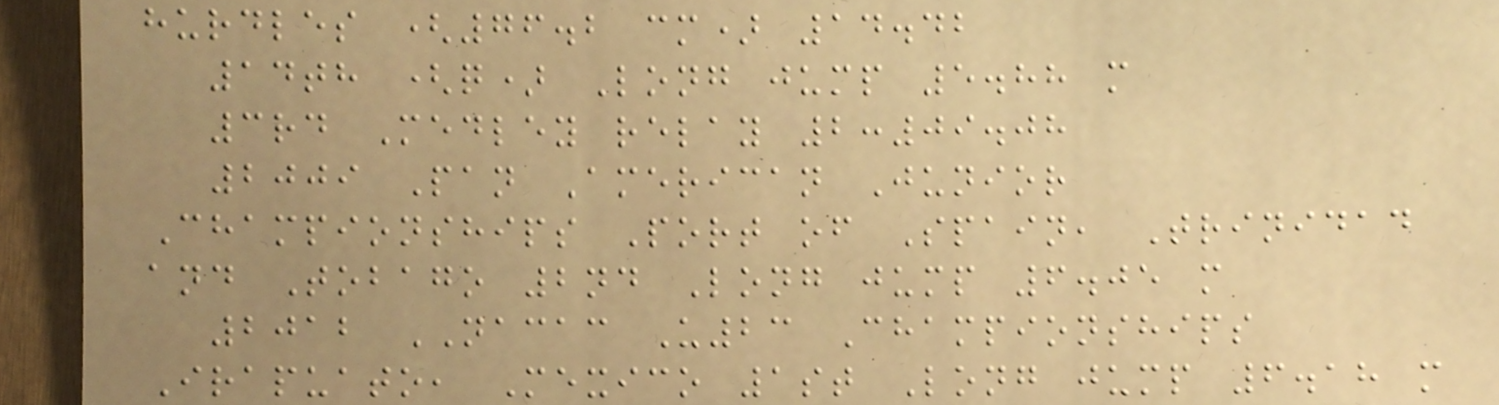hurdles (76.2 cm) 14.42
14th (q) Long jump 5.88 m
3rd Medley relay 2:09.08
2009 Pan American Junior
Championships Port of Spain, Trinidad
and Tobago 2nd Long jump 6.05 m
2012 NACAC U23 Championships
Irapuato, Mexico 1st Long jump 6.18 m
